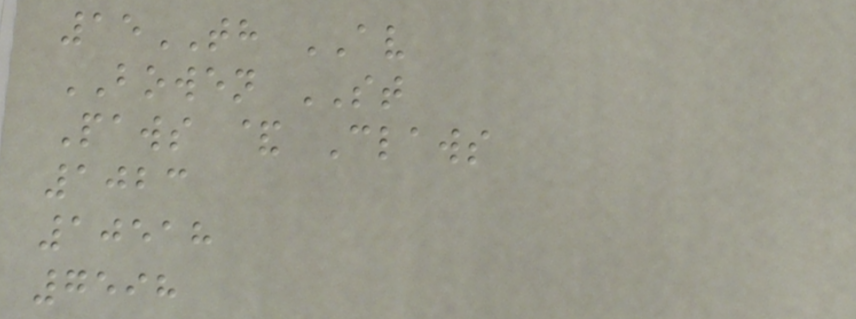15TH AV
BOWEN ST
Paws & Claws
1023
10518
7598
